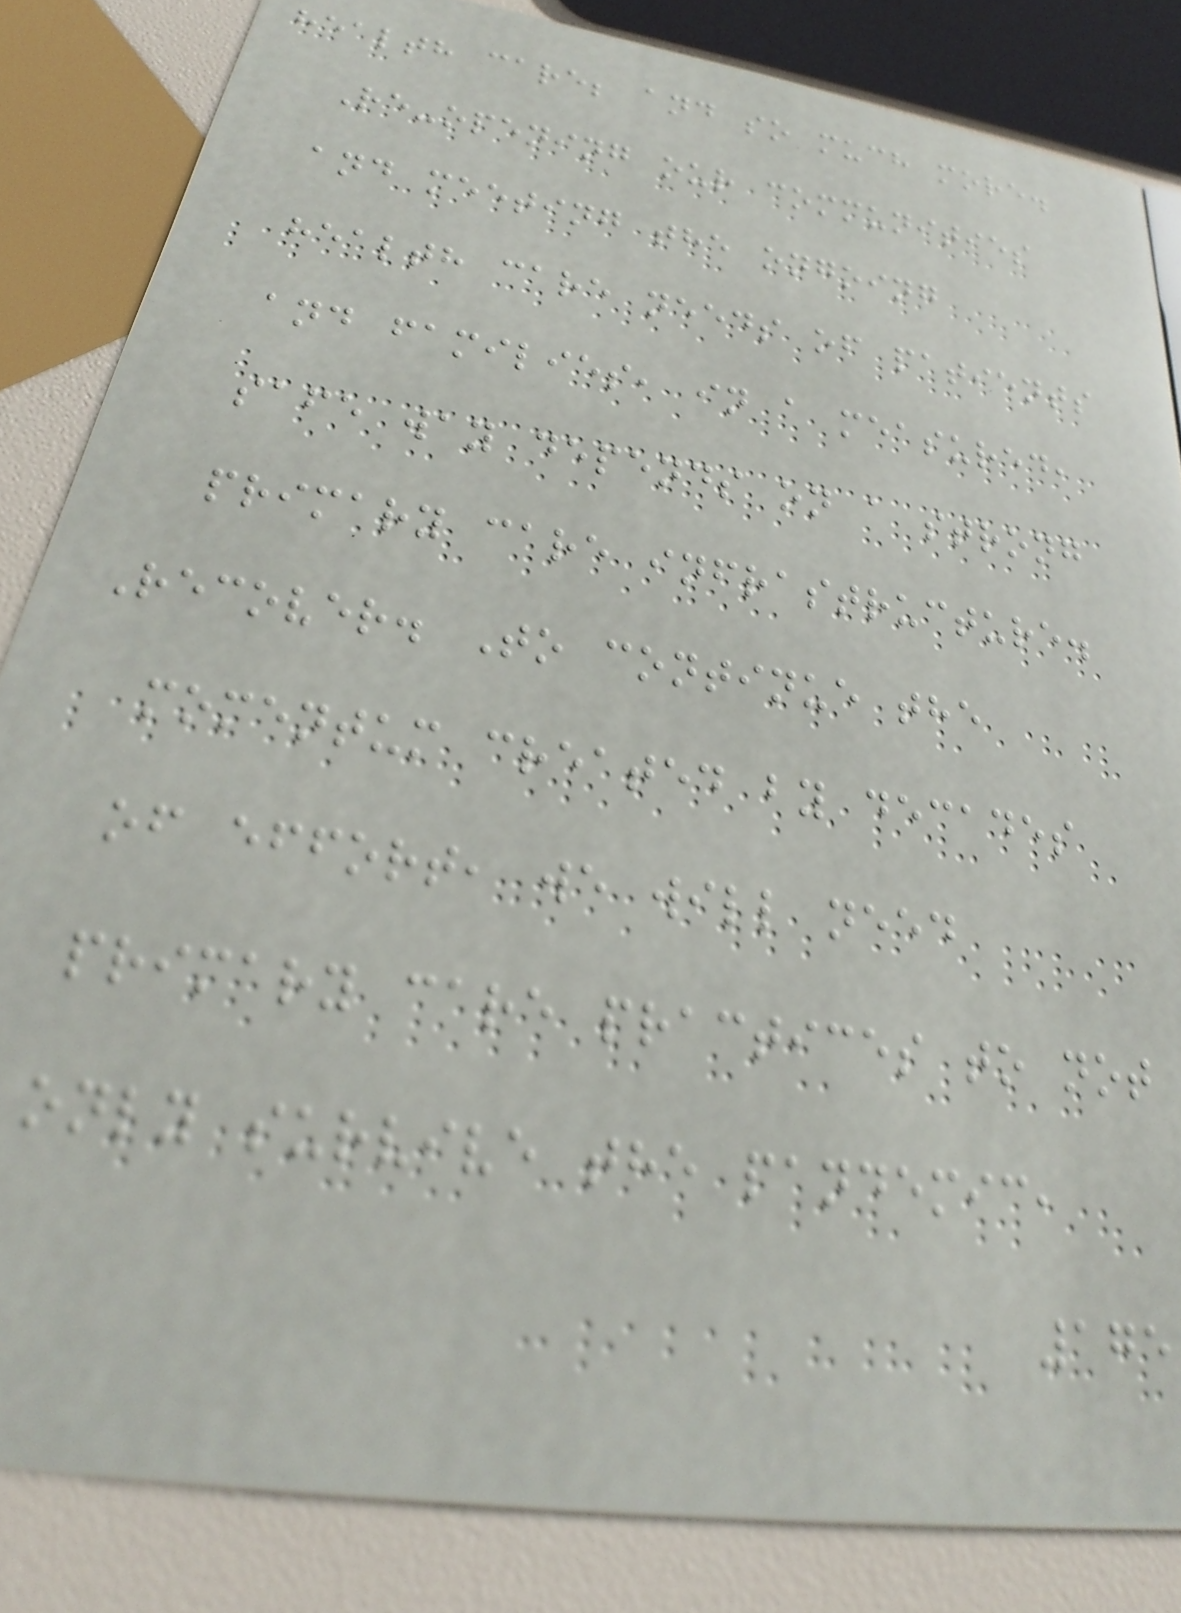health care; and so much more.
Re-opening our communities
and meeting the ongoing
health care needs of patients
and families, in a measured,
safe way depends on a strong
primary care infrastructure.
Recover. To continue the
momentum created by decades
of effort, we will need
primary care practices to not
only survive the pandemic,
175
